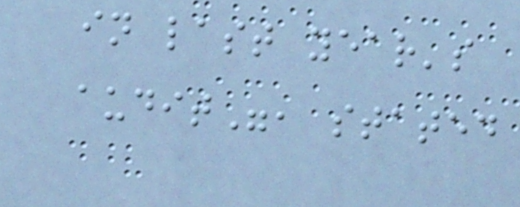in last year's
audit", stated
